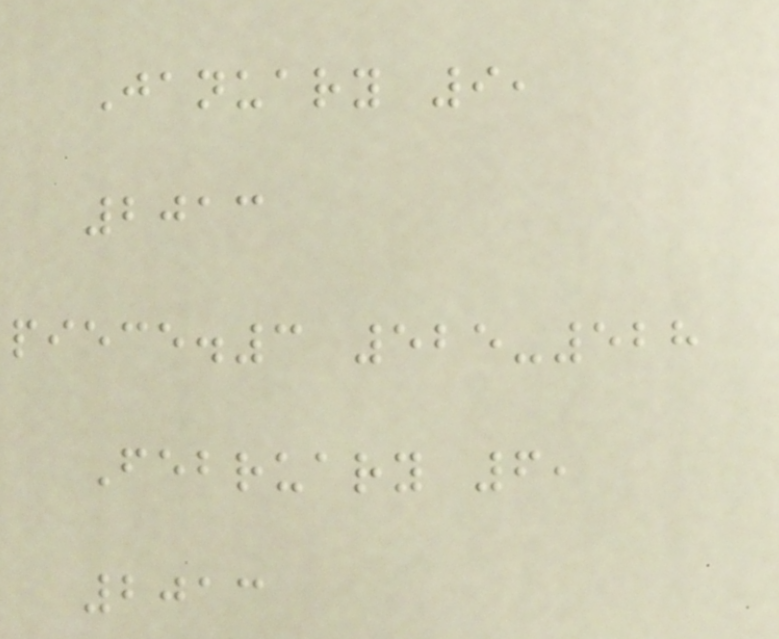January 9,
2013
piece.3 525-528
February 6,
2013
